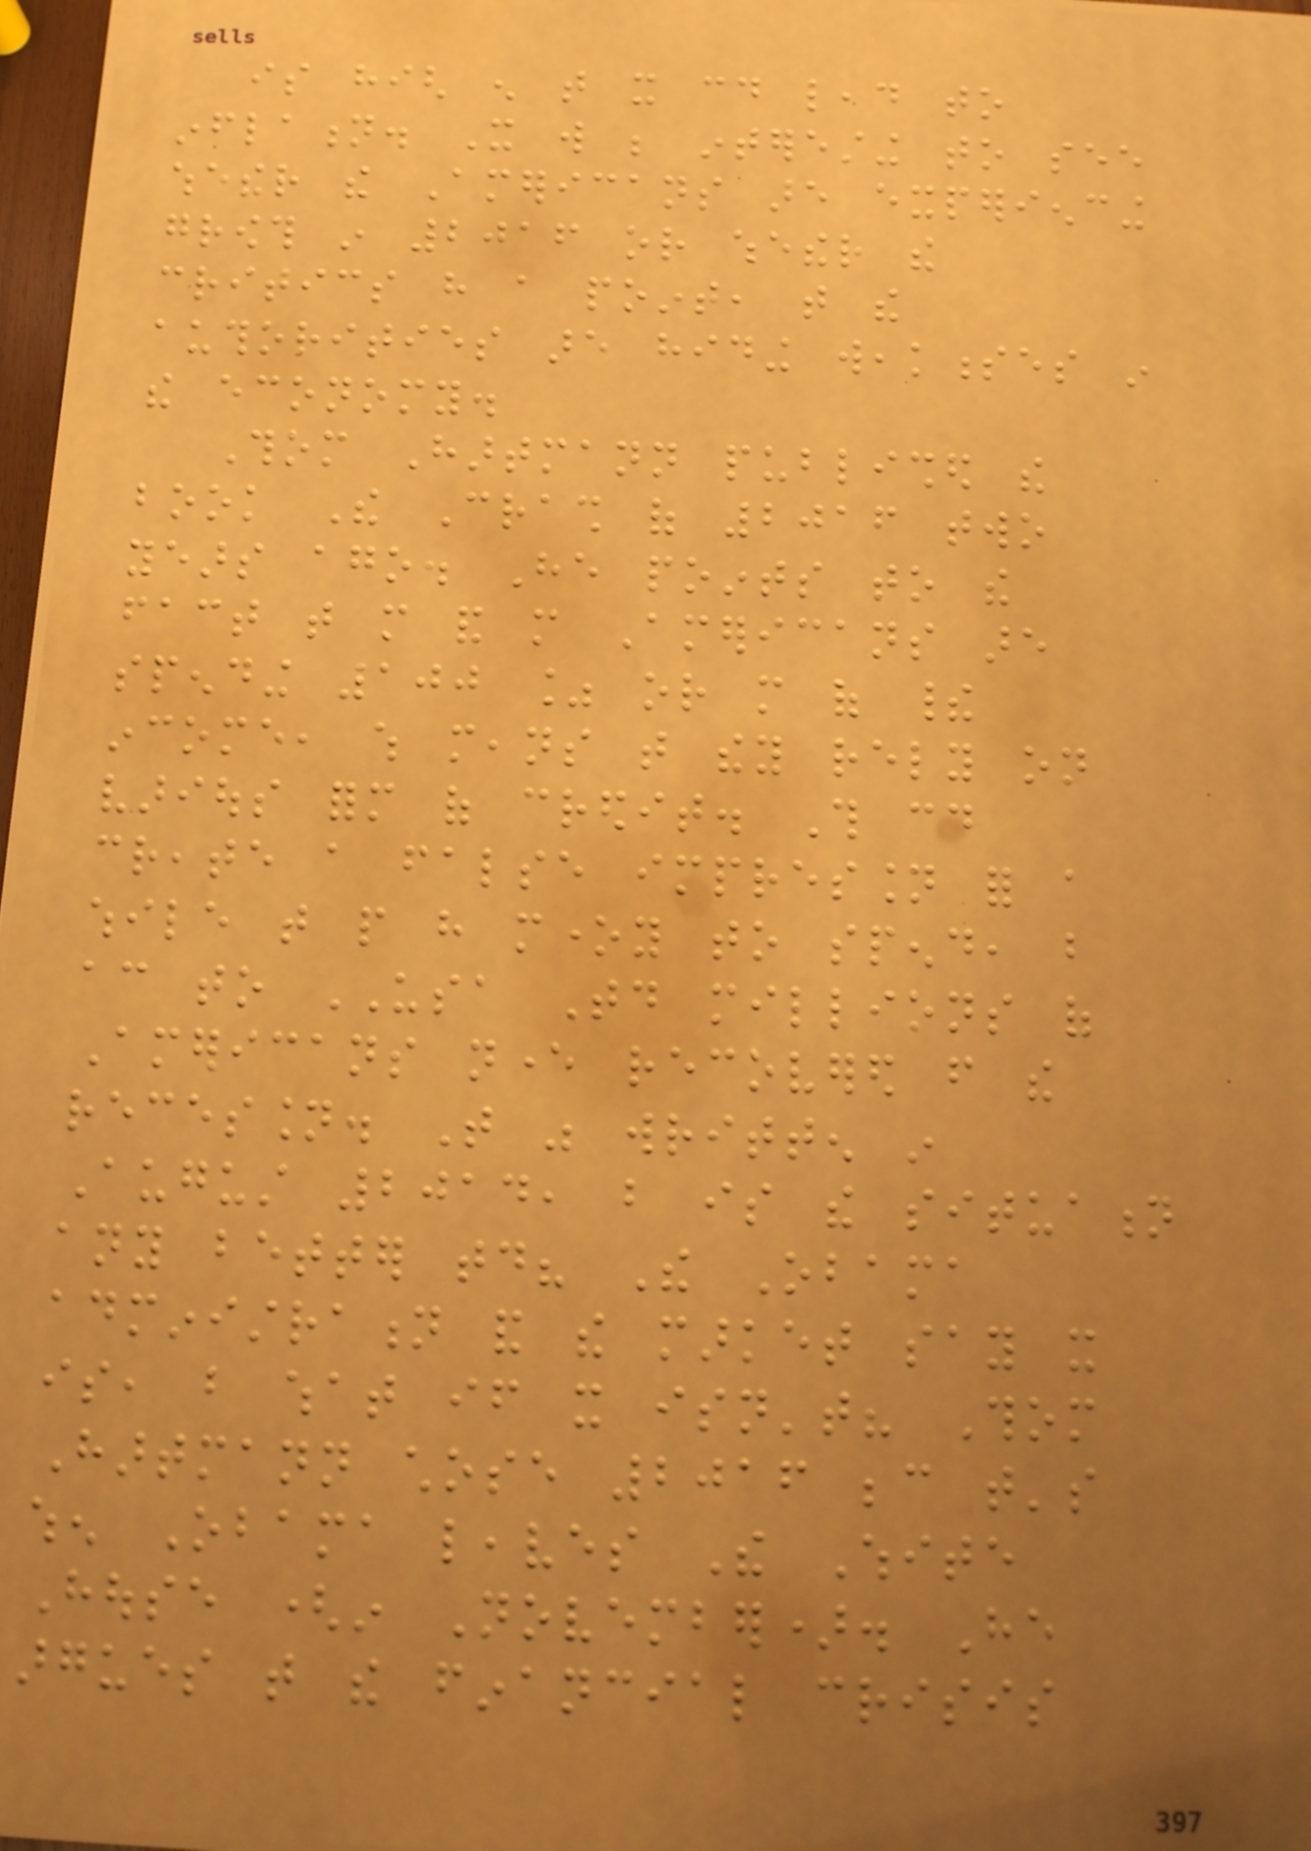is high enough that it could lead to
inflation. It will be interesting to see
whether the Americans are experiencing
growth in 2016 or whether the
critics have a point, that the
authorities are hiding weaknesses in
the economy.
Thom Hartmann published the
book The Crash of 2016 two
years ago. He points to the
fact that more and more Americans are
spending 100 % or more of their
income, which means that they rely on
various form of credit. This could
create a false impression for a
while that people have money to spend, but
according to USA Today millions of
Americans never recovered from the
recession. That was written in
August 2014, but is the situation
any better today? The Obama
administration and the market say it
is, but what if it isn't? Thom
Hartmann chose 2016 because that's
when Obama leaves The White
House (in November). He
argues that the financial crisis
